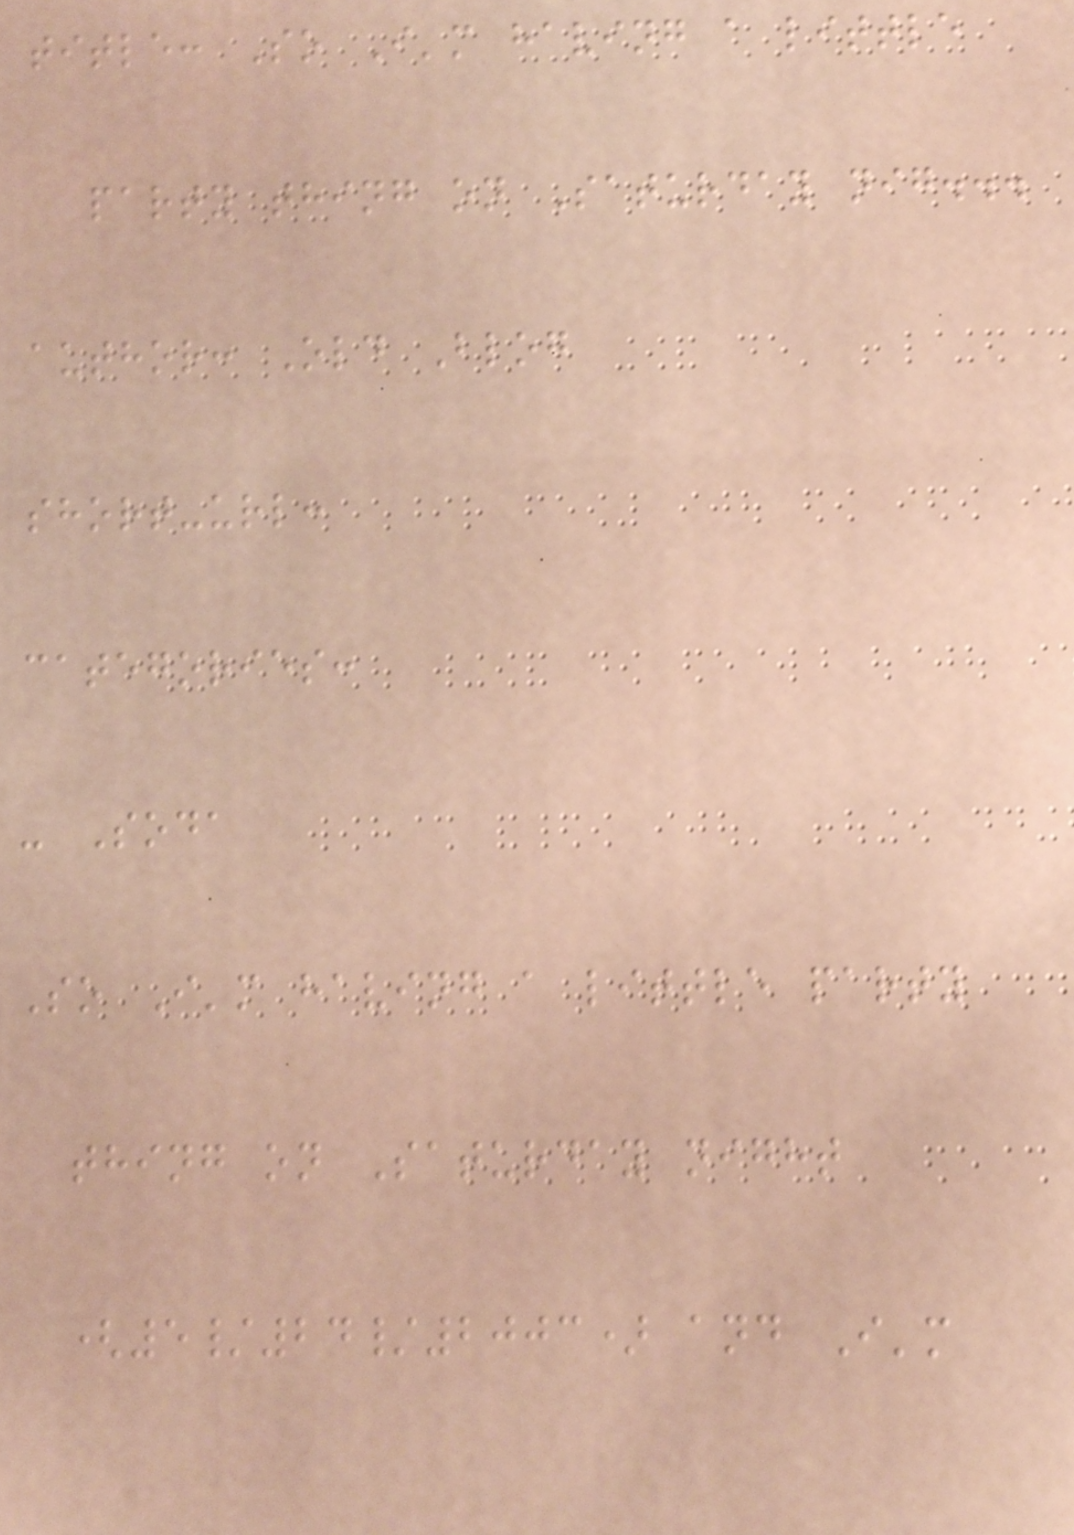title: So I'm having a little
party thing on Saturday nig...
author: Old Blog
short-url:
categories:
- Soda
So I'm having a little party
thing on Saturday night
(5/24/2003) and I'm
